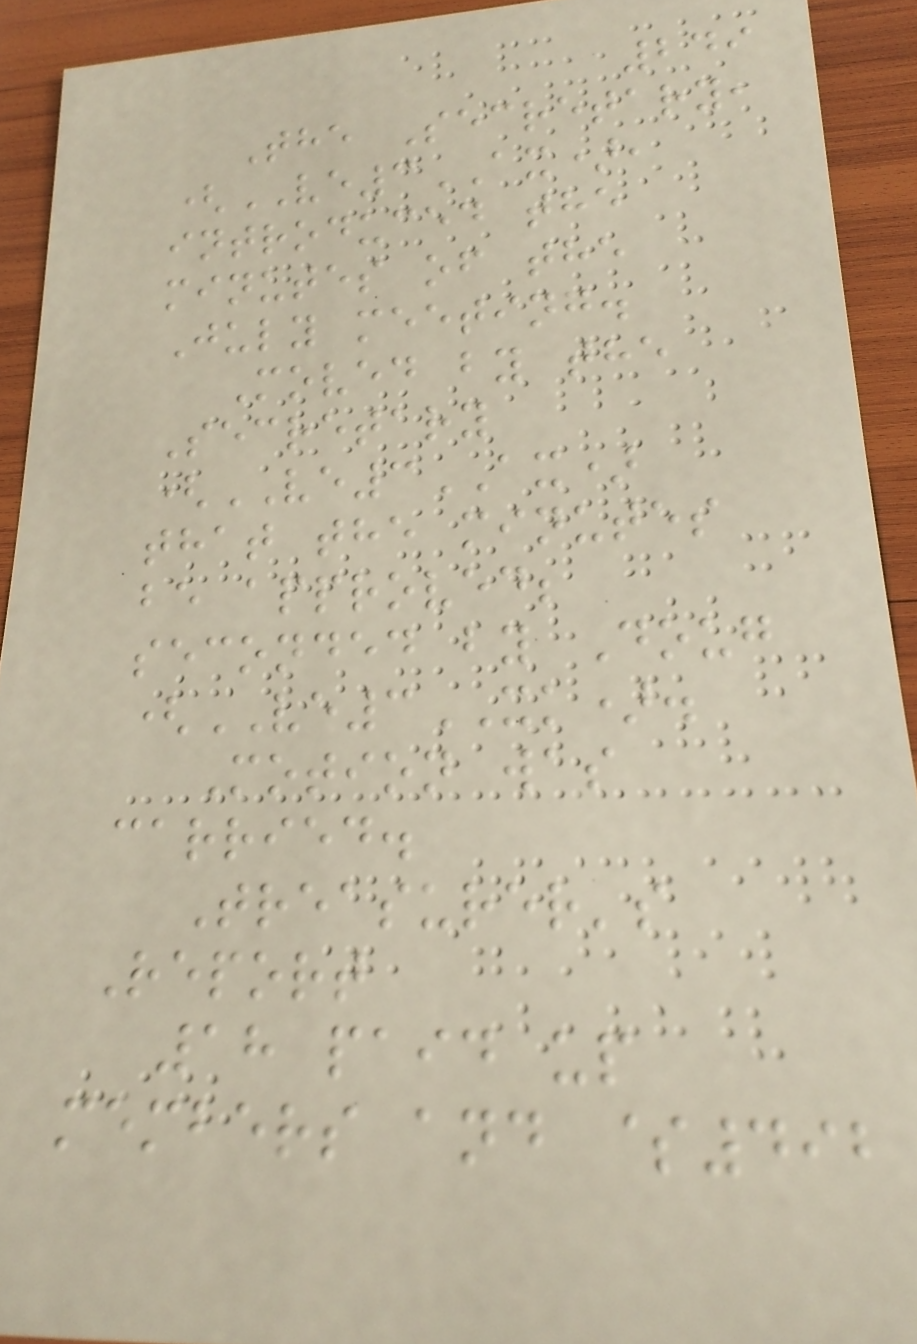249
The Secretary,
(VE3AX),
introduced the
minutes of the
July meeting.
Moved by the
Secretary
(VE3AX)
that the minutes
be approved;
seconded by Doug
(VE3XK).
Motion was
carried.
Treasurer's
Report
18 paid up
members and $492
